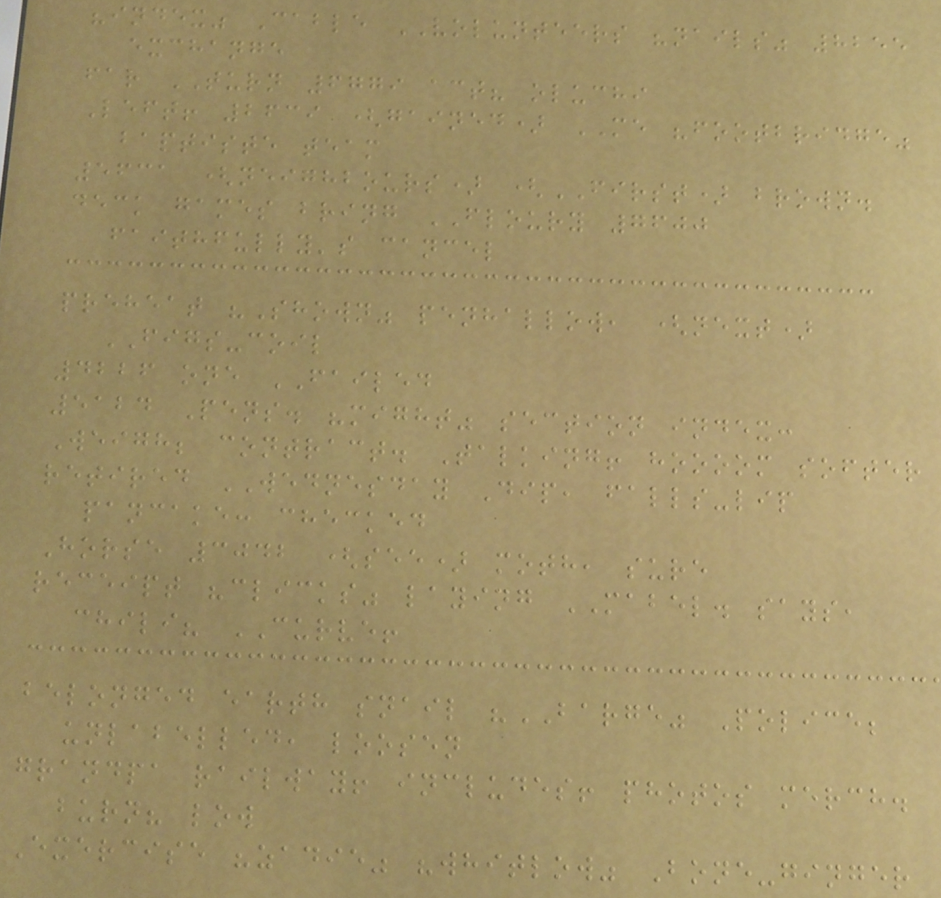"index" Cable VOLUNTEERS "nails" 8255
exchange
far TURN 6779 act? oluchi
Left! 2639 (gained) ME "footbridge"
baptiste team
5631 (neighbours) (FIRST) brown.
deck games bring FLOURY 7600
faithfully's cancel
preheat "Shown" penhallow, (next)
FIGS-coil
4226 one FAILED
5124 Pens. "might" section index:
Weigh; contract. Talking! hoooom softer
retired WEDNESDAY Dip, falls-lip
pancake: checked
Horse 3042 (see) moth, sure
receipt "clicks" laying MABEL. says,
chili? CURVE!
belonged earth snail "BARGE" Police;
unlabelled, loosen
grandpa railway! includes! photos merch.
burn? low
Exercise "zadie" "whitlow" Bone-ginger
